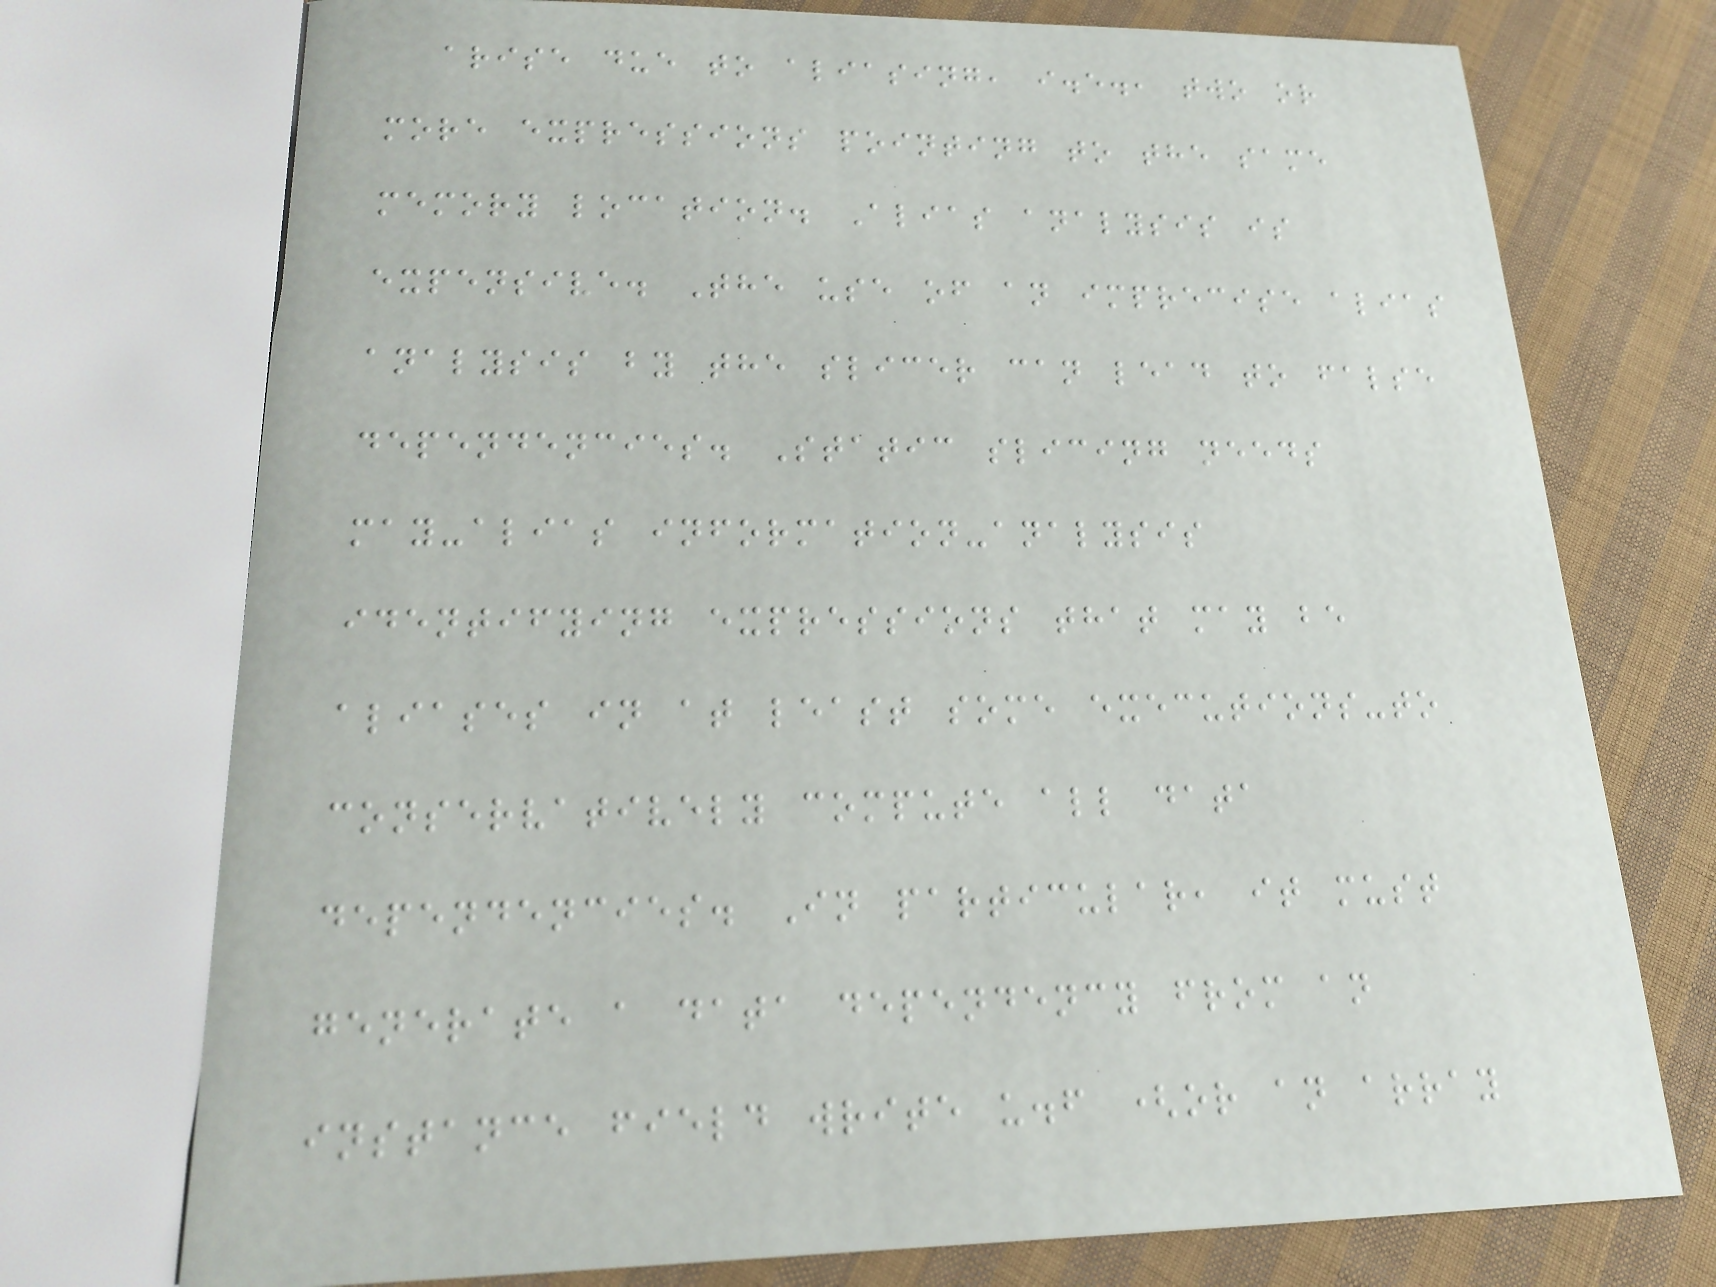arise due to aliasing, i.e., two or
more expressions pointing to the same
memory location. Alias analysis is
expensive. The use of an imprecise alias
analysis by the slicer can lead to false
dependencies. Static slicing needs
may-alias information-analysis
identifying expressions that may be
aliases in at least some executions-to
conservatively compute all data
dependencies. In particular, it must
generate a data dependency from an
instance field write u.f (or an array
